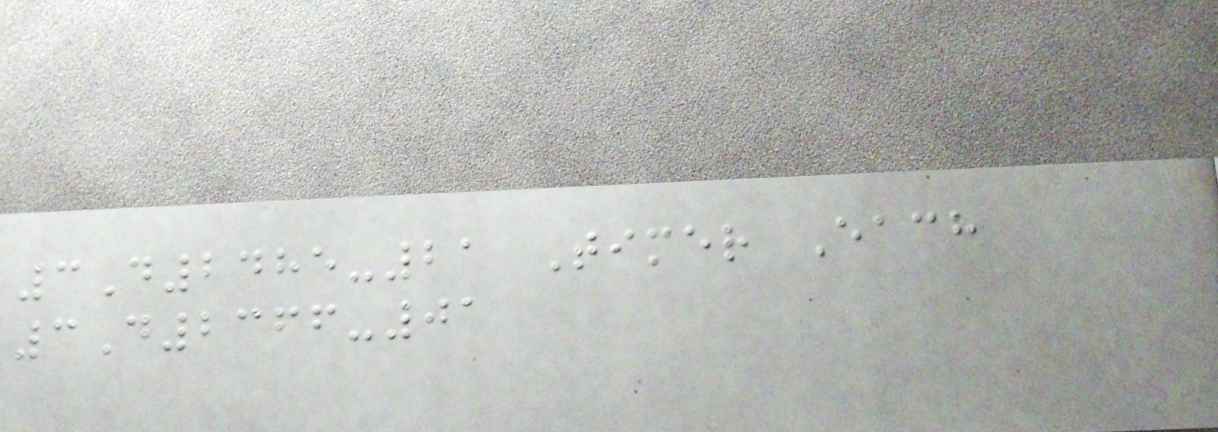3D2485-21 Timer Each
3D2366-01
